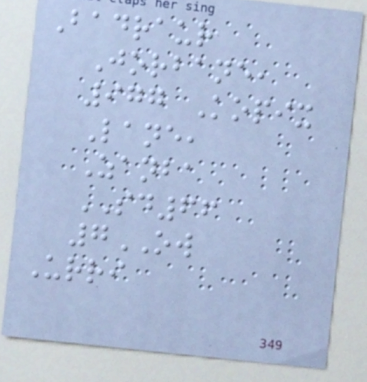Badraur
Jorbane,
977 Kopix
Lane,
Zanba
SD66
7OW
Urri
